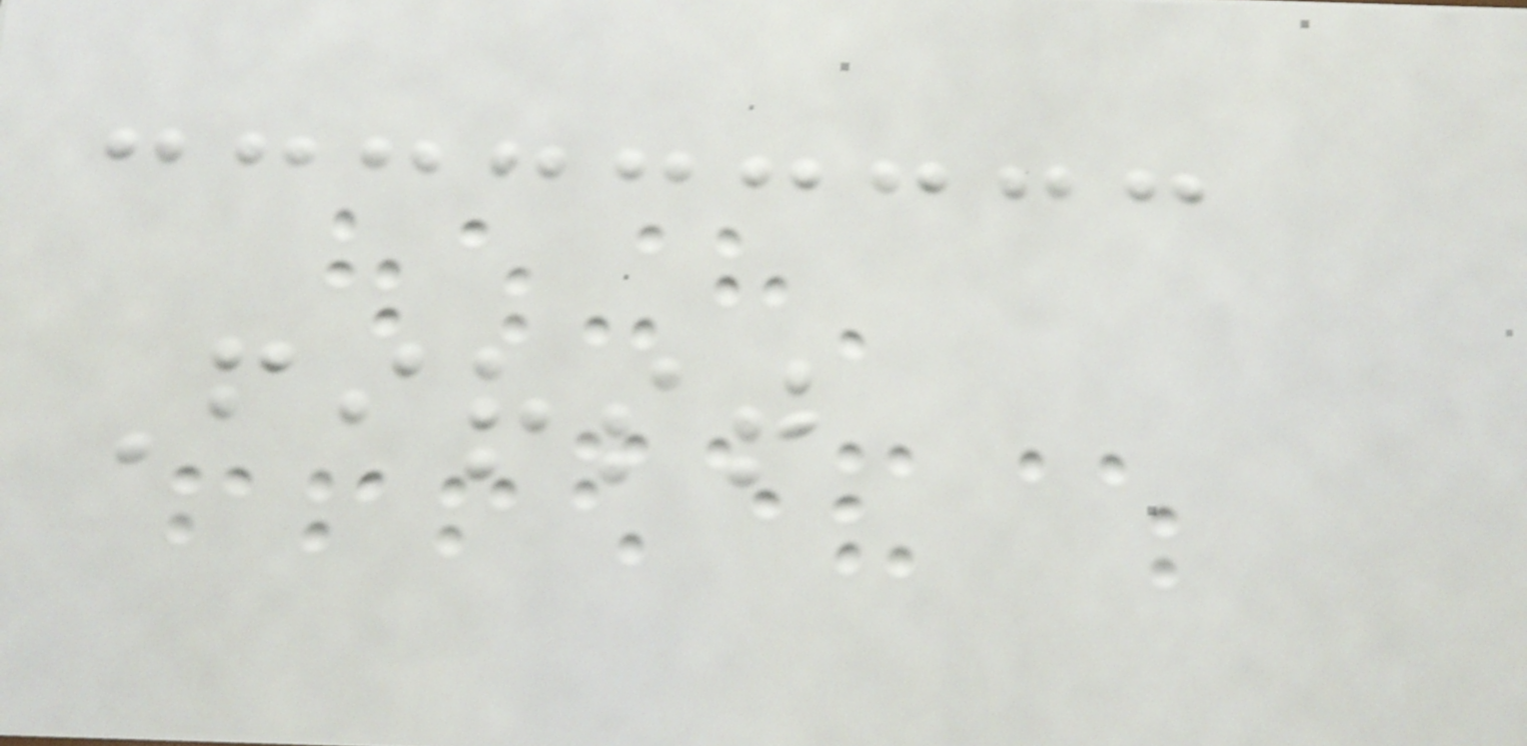First
